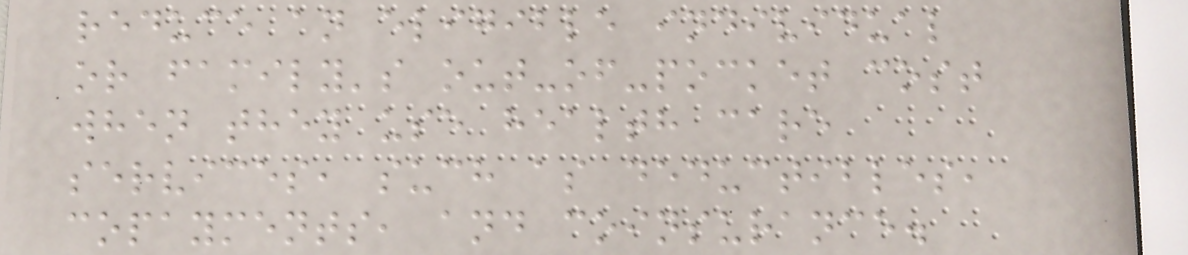reduce an eligible individual
or family's out-of-pocket cost
when they use health care
services, such as deductibles,
copayments, and coinsurance.
